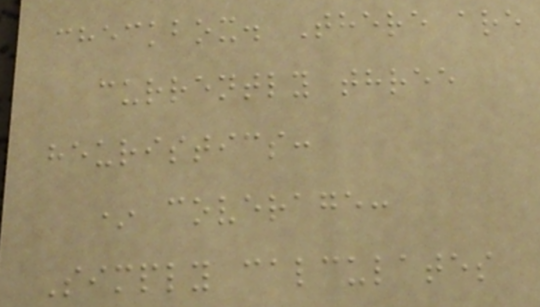checkbox. There are
currently three
heuristics:
* coverage:
Simply calculates
